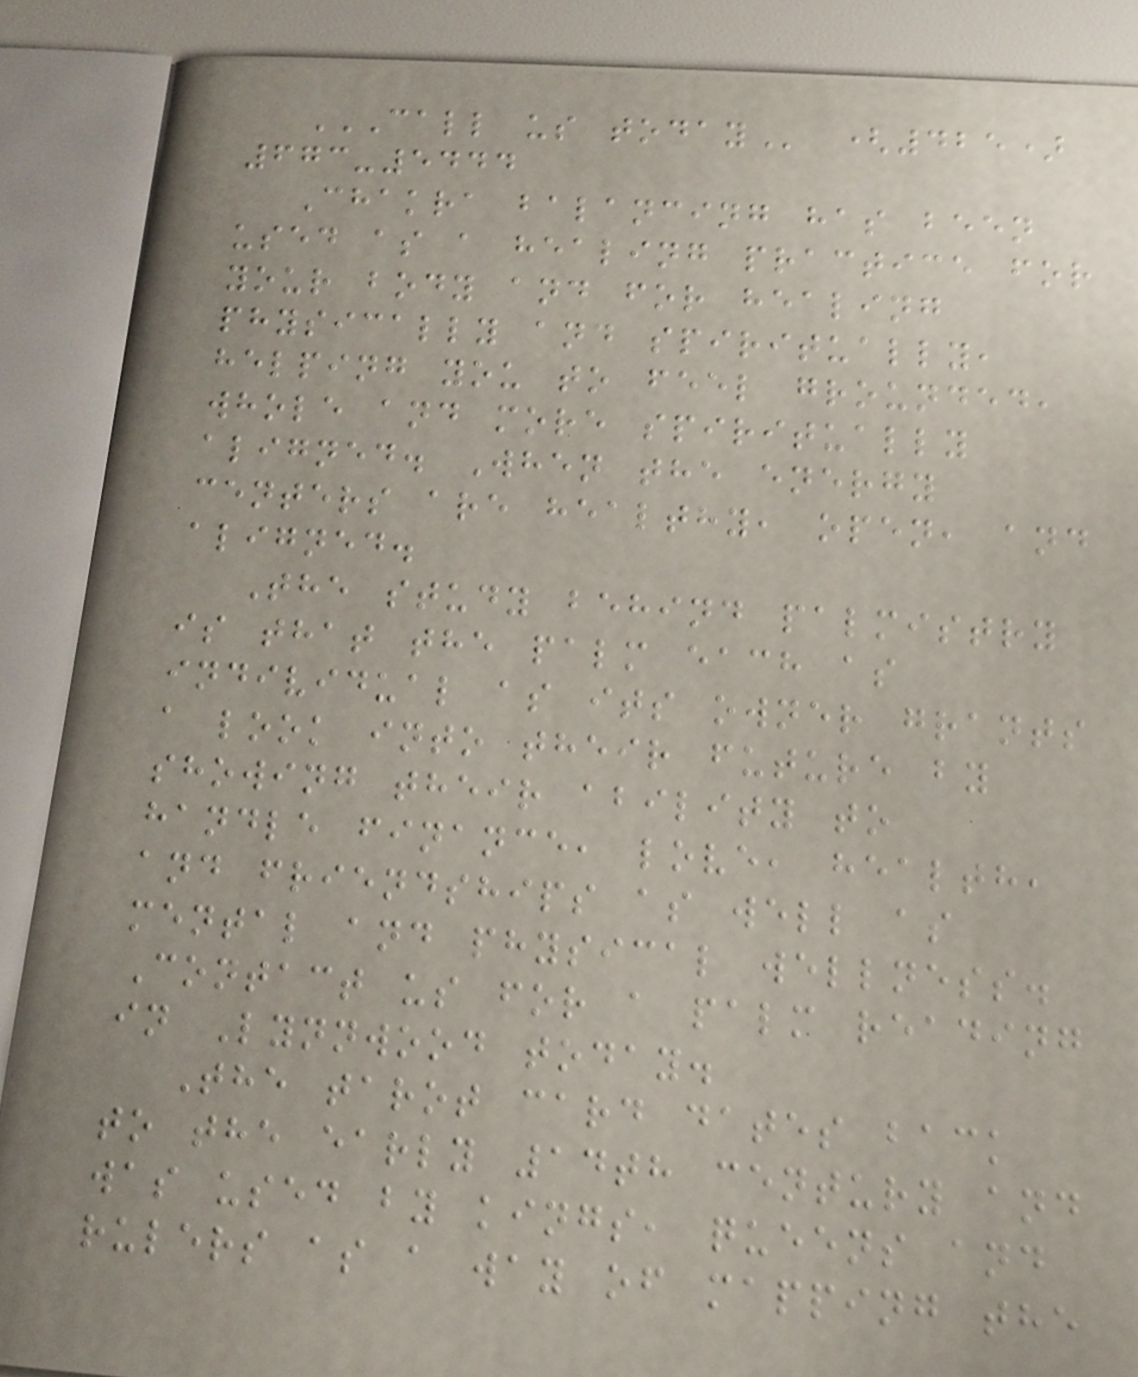CALL US TODAY (425)
673-5444
Chakra balancing has been
used as a healing practice for
your body and for healing
physically and spiritually,
helping you to feel grounded,
whole and more spiritually
aligned. When the energy
centers are healthy, open, and
aligned.
The study behind palmistry
is that the palm each as
individual as its owner grants
a look into their future by
showing their ability to
handle finance, love, health,
and friendships as well as
mental and physical wellness.
Contact us for a palm reading
in Lynnwood today.
The tarot card dates back
to the early 14th century and
was used by kings, queens and
rulers as a way of mapping the
